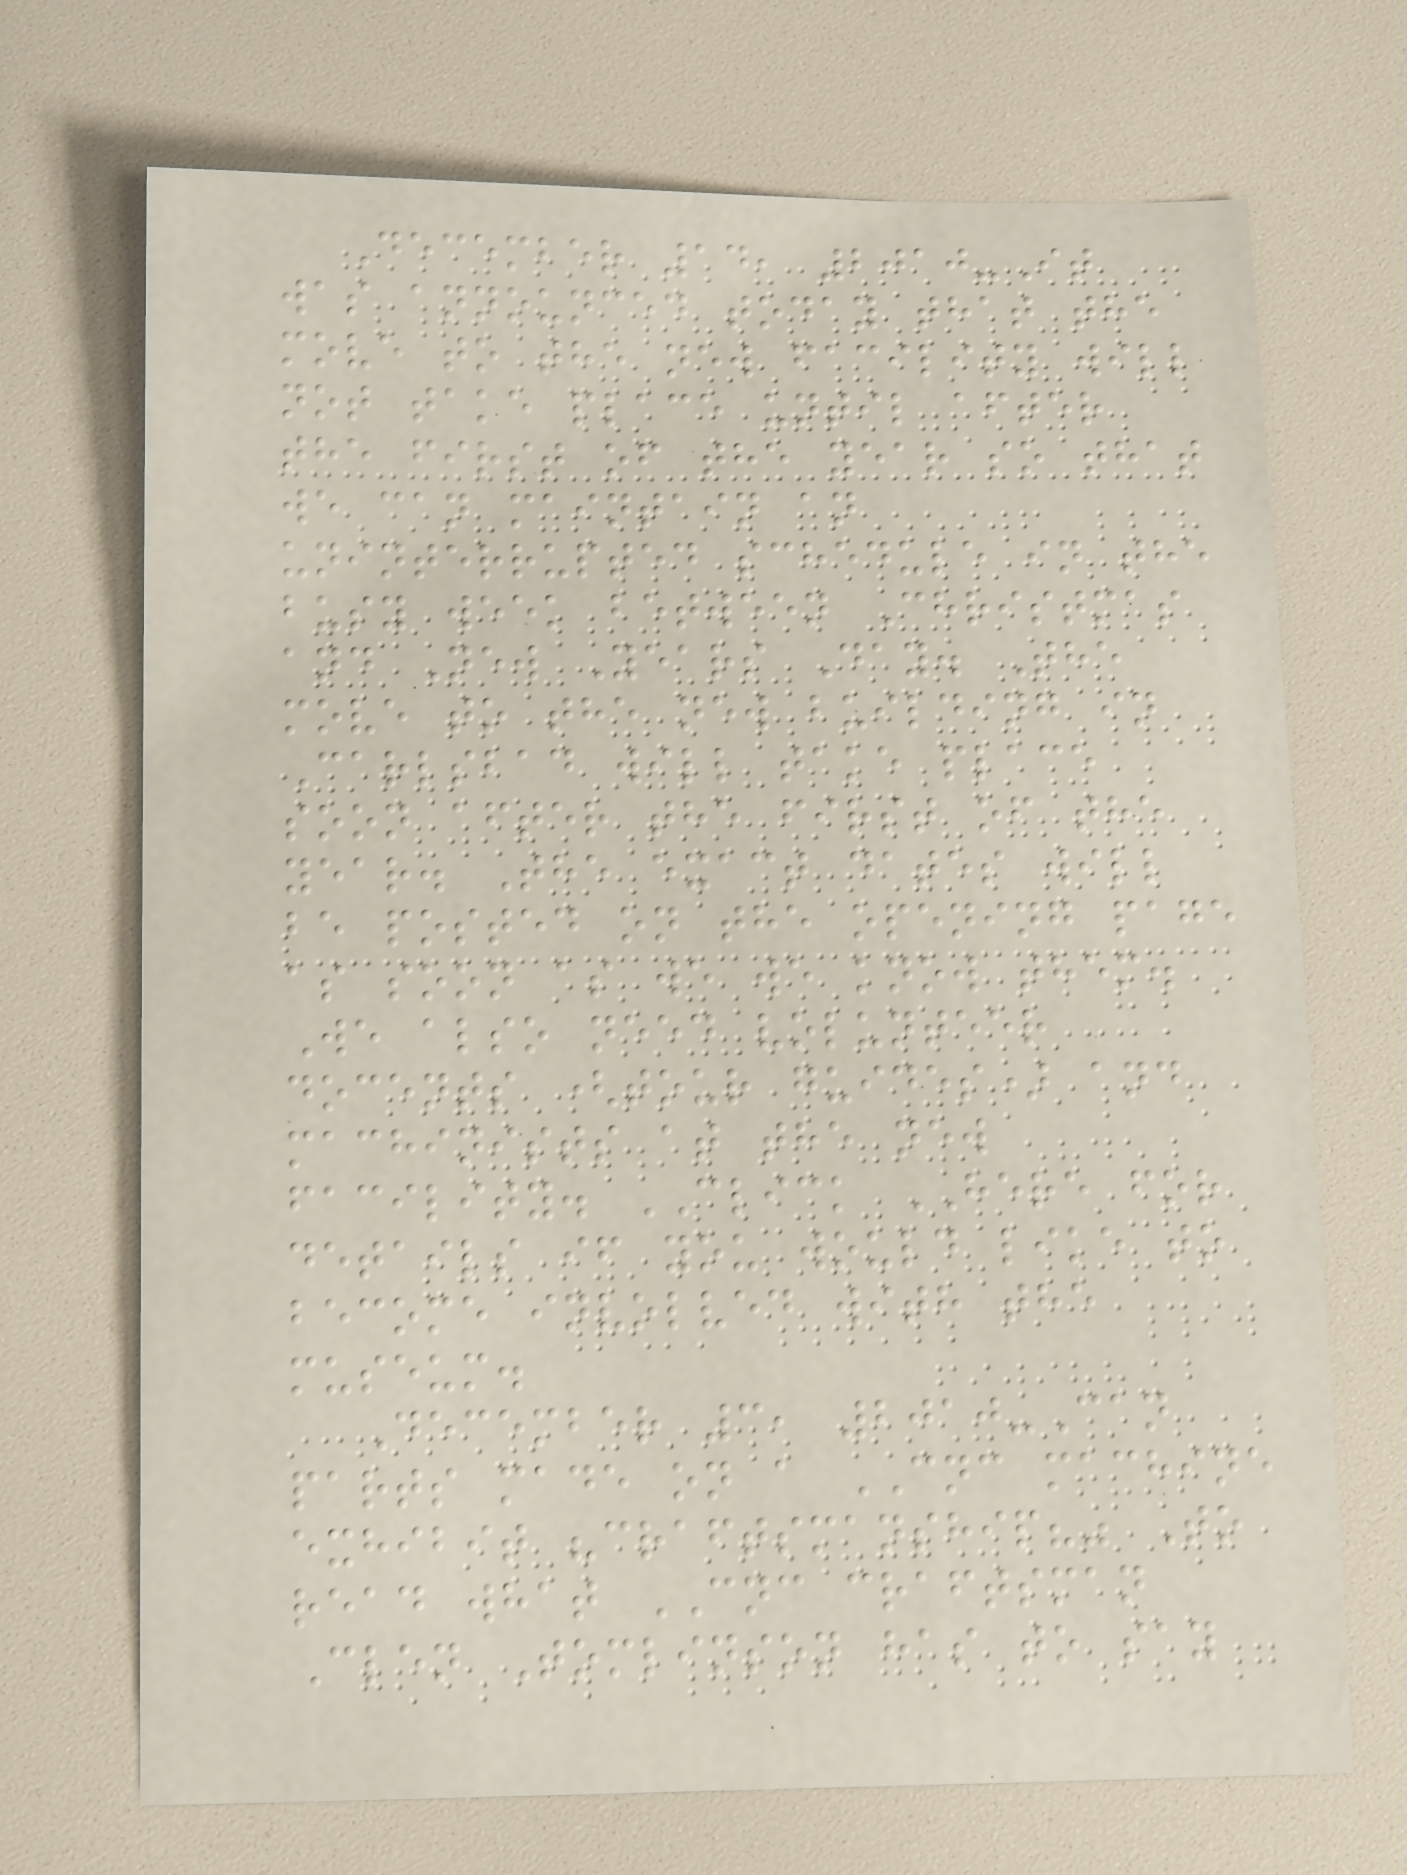December 14, 2010-It
was announced today that the
move to the new facility will
not take place until after
the first of the year so that
we can maintain an
uninterrupted schedule in the
busy week between Christmas
and New Years Day. The
move to the new building in
Carlsbad will take place
soon after the first of the
year. The exact dates will
be posted on the opening page
as soon as we we know them.
We also need volunteer
docents (tour guides) and
machinists at the new
facility. CLICK HERE for
details if you would like to
become involved with the
museum.
December 3, 2010-Can
parts made on a CNC machine
exhibit "craftsmanship?" To
read what CNC craftsman
Clen Tomlinson has to say
